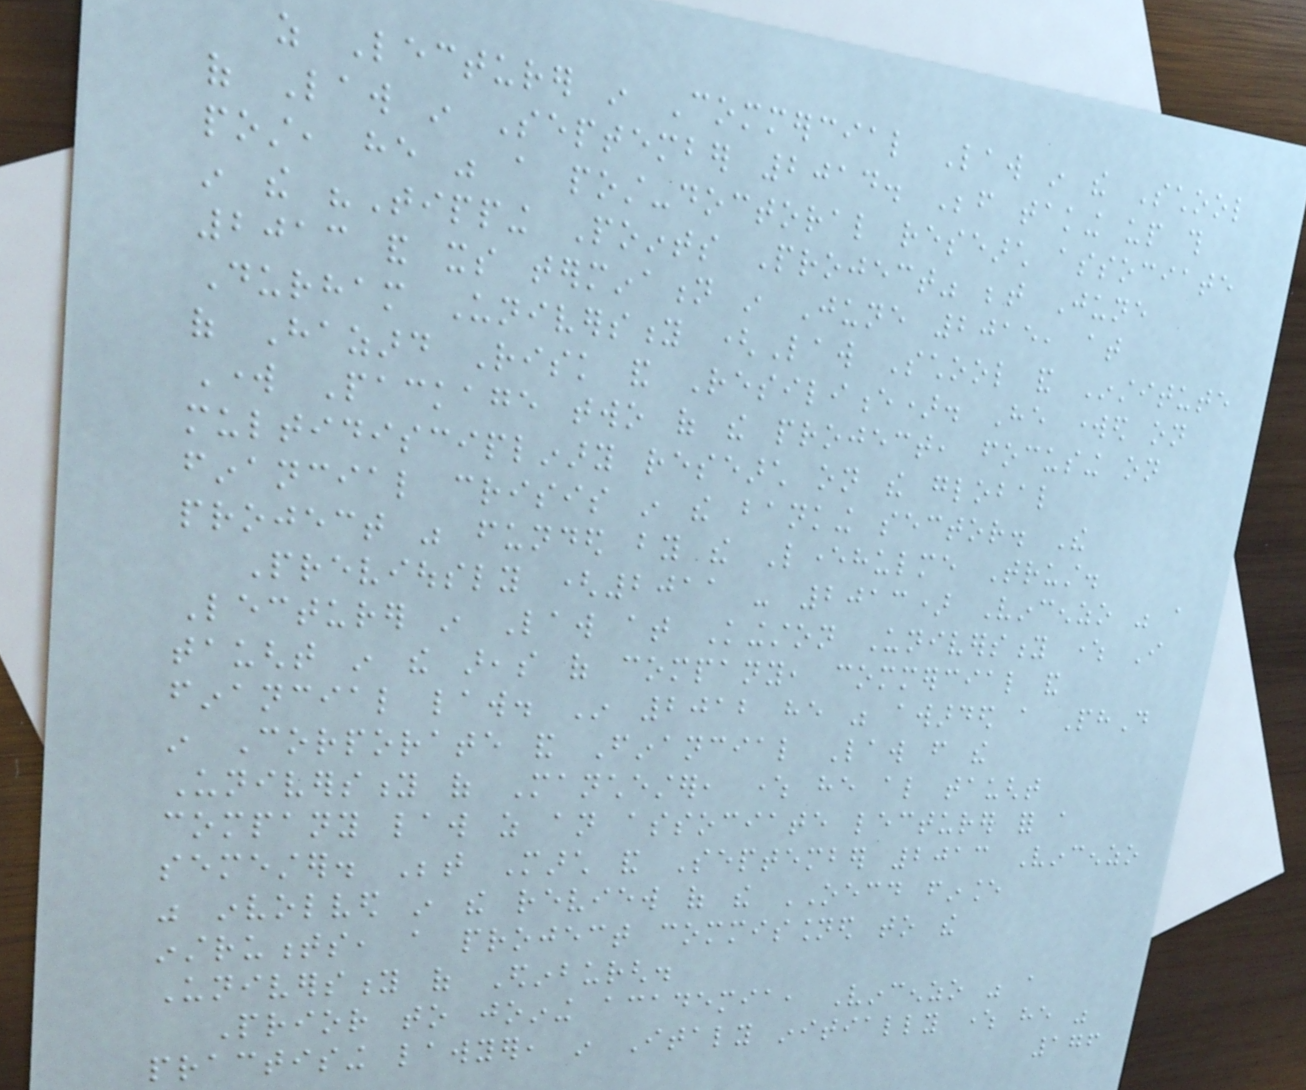as Lecturer in Commercial Law in the School
of Law in September 2014. Before taking up this
post, he was a post-doctoral research associate
in the "Tipping Points Project" between June
2013 and its termination in June 2015, at
Durham University (Law School and Institute
of Hazard Risk and Resilience). He worked on
Work Package two of the project, focusing on
multidisciplinary research on the global
financial crisis in the banking sector. The
project was funded by the Leverhulme Trust.
Previously (2011 - 2013) Vincenzo was a
Lecturer in Law at Kingston University where I
taught in the areas of company, commercial and
financial law. In 2012 he was awarded a PhD
in Corporate and Financial Law from the
University of Manchester, where he also taught
company law as an associate lecturer for a
semester. Between March and September 2013 Vincenzo
was involved in the review of the OECD finance
instruments, a project commissioned to the
University of Edinburgh.
Prior to joining academia, Vincenzo was a
practising lawyer, in Italy initially where he was
176
